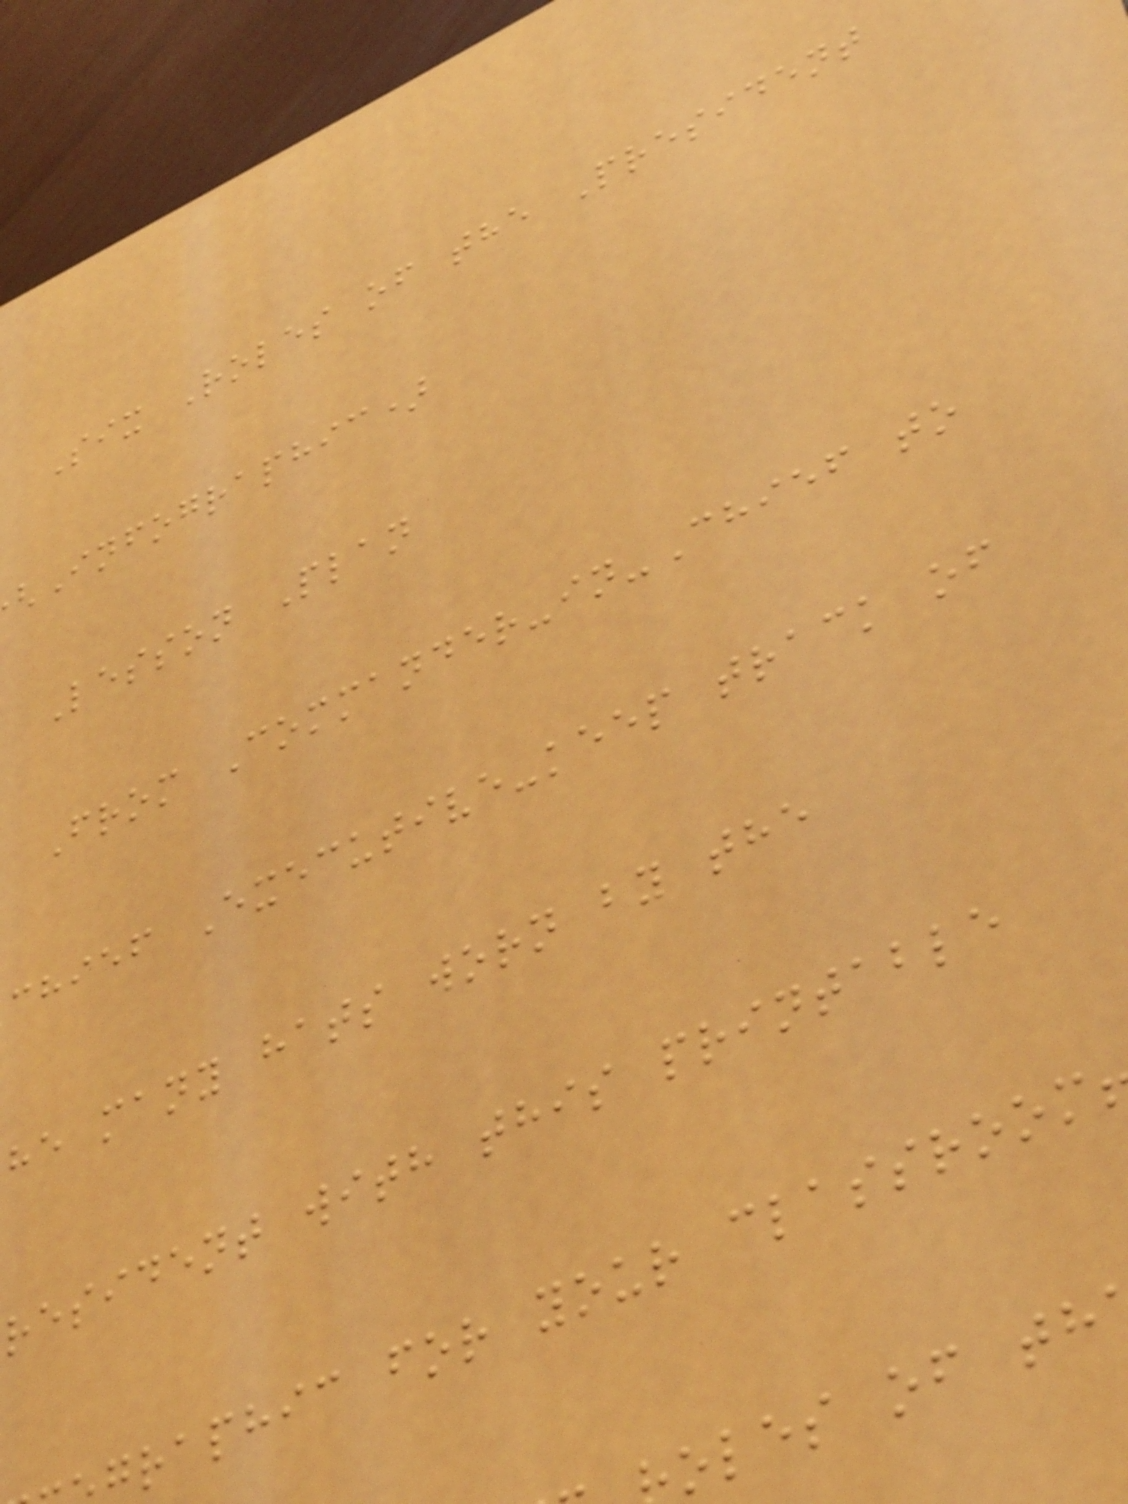Six Roles of the President
Infographic)
Lesson Plan
From Commander-in-Chief to
chief Executive-keep track of
he many hats worn by the
resident with this printable
raphic for your classroom
oles of th
